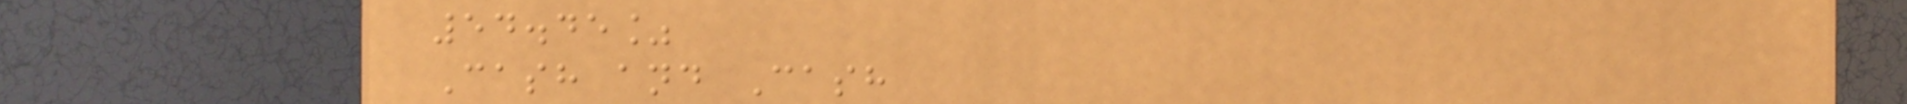54.45%
Cash and Cash
